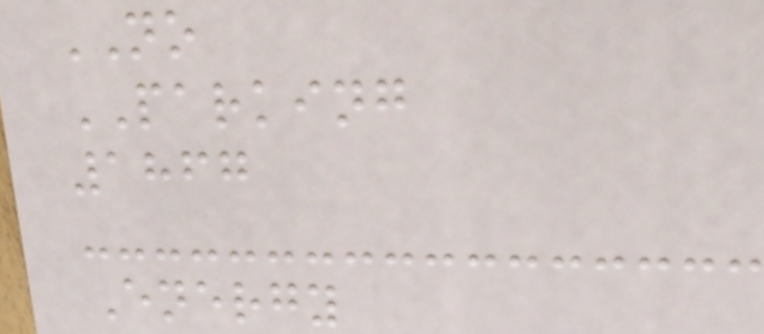NO
PARKING
1867
Energy
